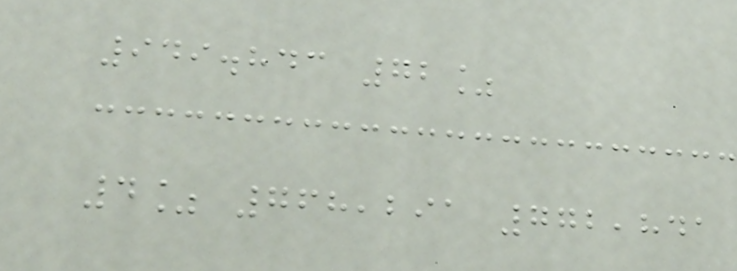949.843 72%
4% 768,291 772,841
